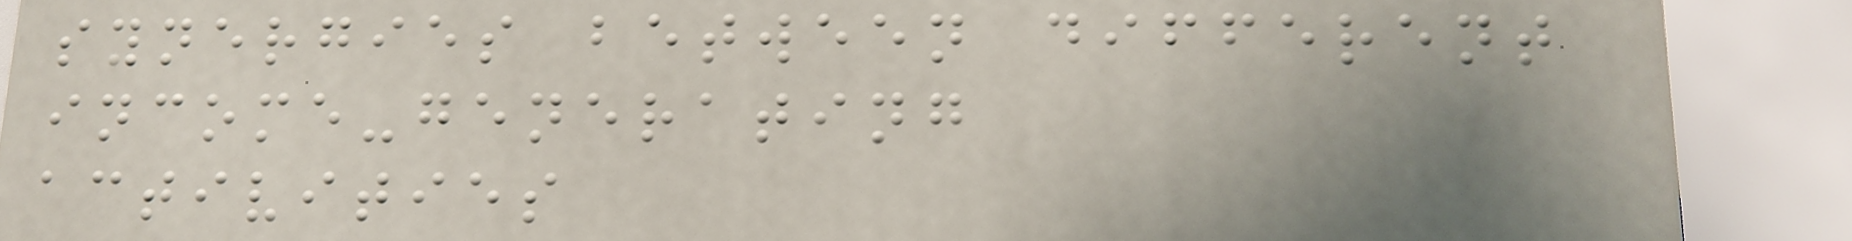synergies between different
income-generating
activities
